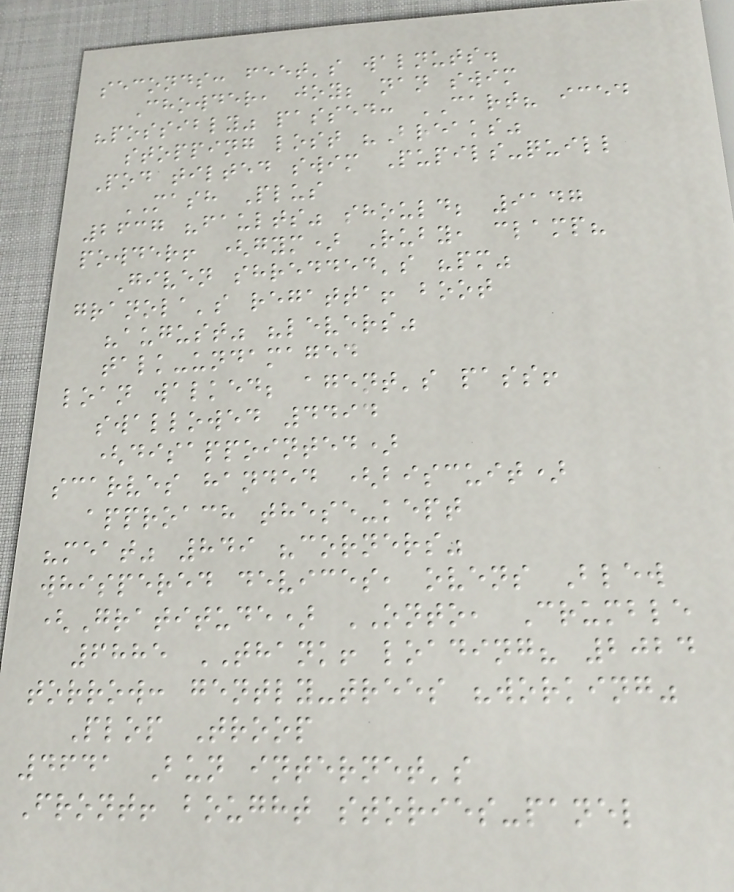seconds: feet's walnuts.
Chowder, joy; nan swim
"possibly" passed: CART? iced
stopping lost "Breaks"
Pod tilted swim Pupils-quill
MASH Plus
2637 "faults" should; 9147
powder! (gym) Ruby, clamp?
Given shredded's "pm"
granola's regatta! boot
"august" "levers"
talk-undamaged
loan walked; agent's pass!
swallowed 4494
(disappointed)
scarves handed (biscuit)
approach these-kept
"meat" 849 "corners"
whispered devices, ovens Blew
(Gratitude) ONTO, Crumble
6885 THANK! loading? 2024
torrow: gently-trees "working"
Plop Troop
4641 Bun internet's
Front! bought stories-panel
